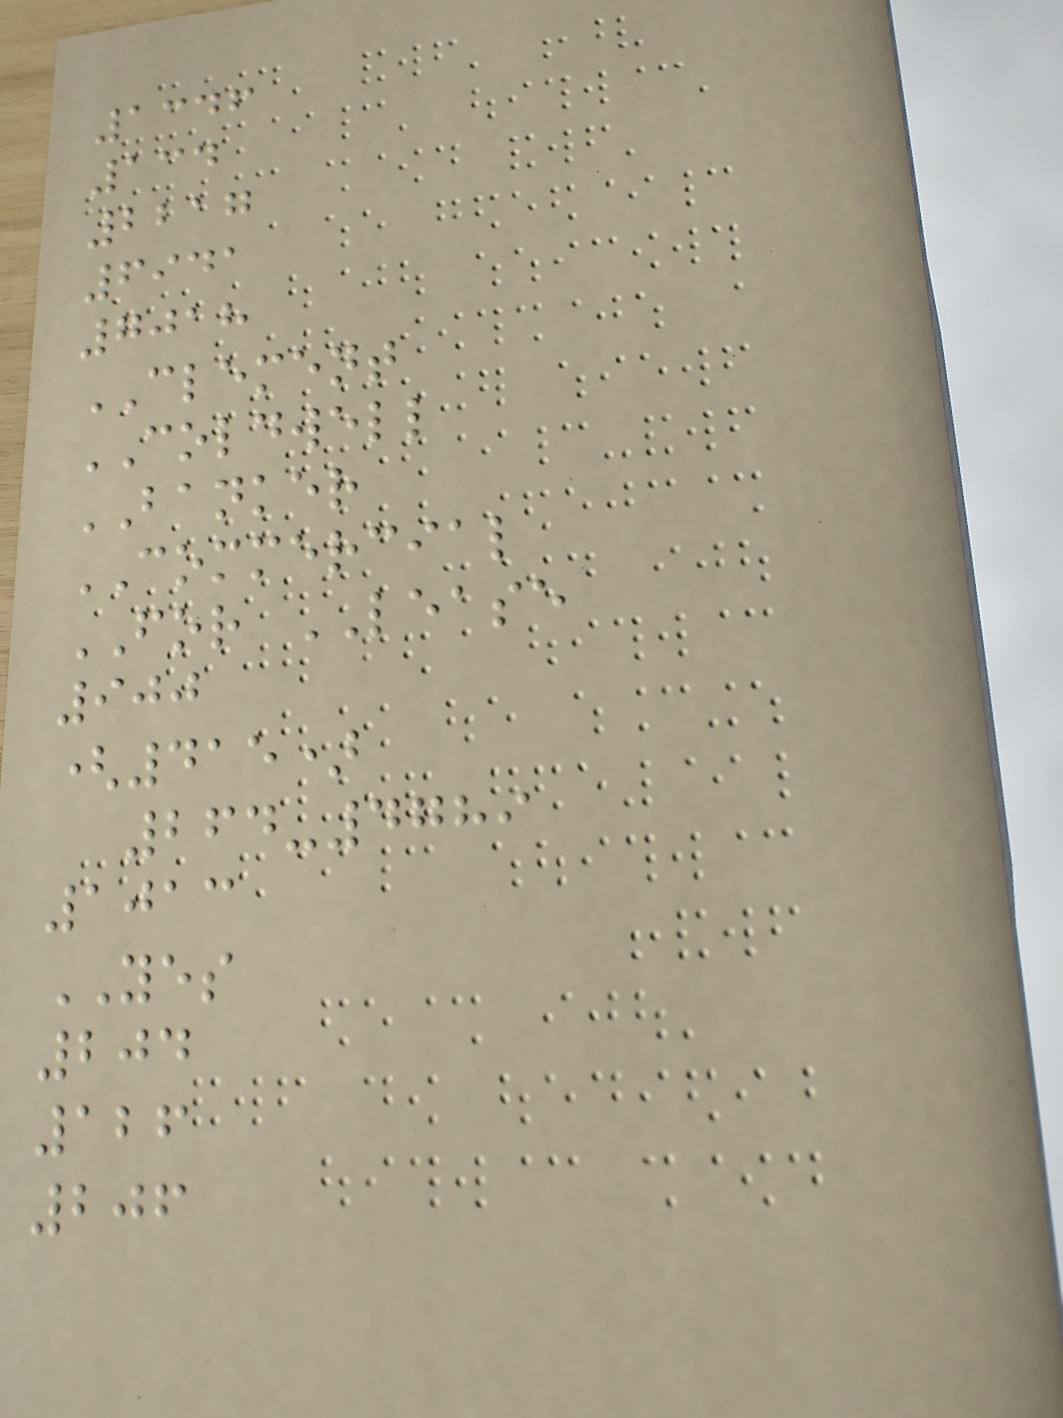1346
134
2217
6941
7018
CLEMENT
COLDWELL
BANKER
COMMERCIAL
FOR LEASE
900
(415)
264-4789
1013
YES
204
126
206
